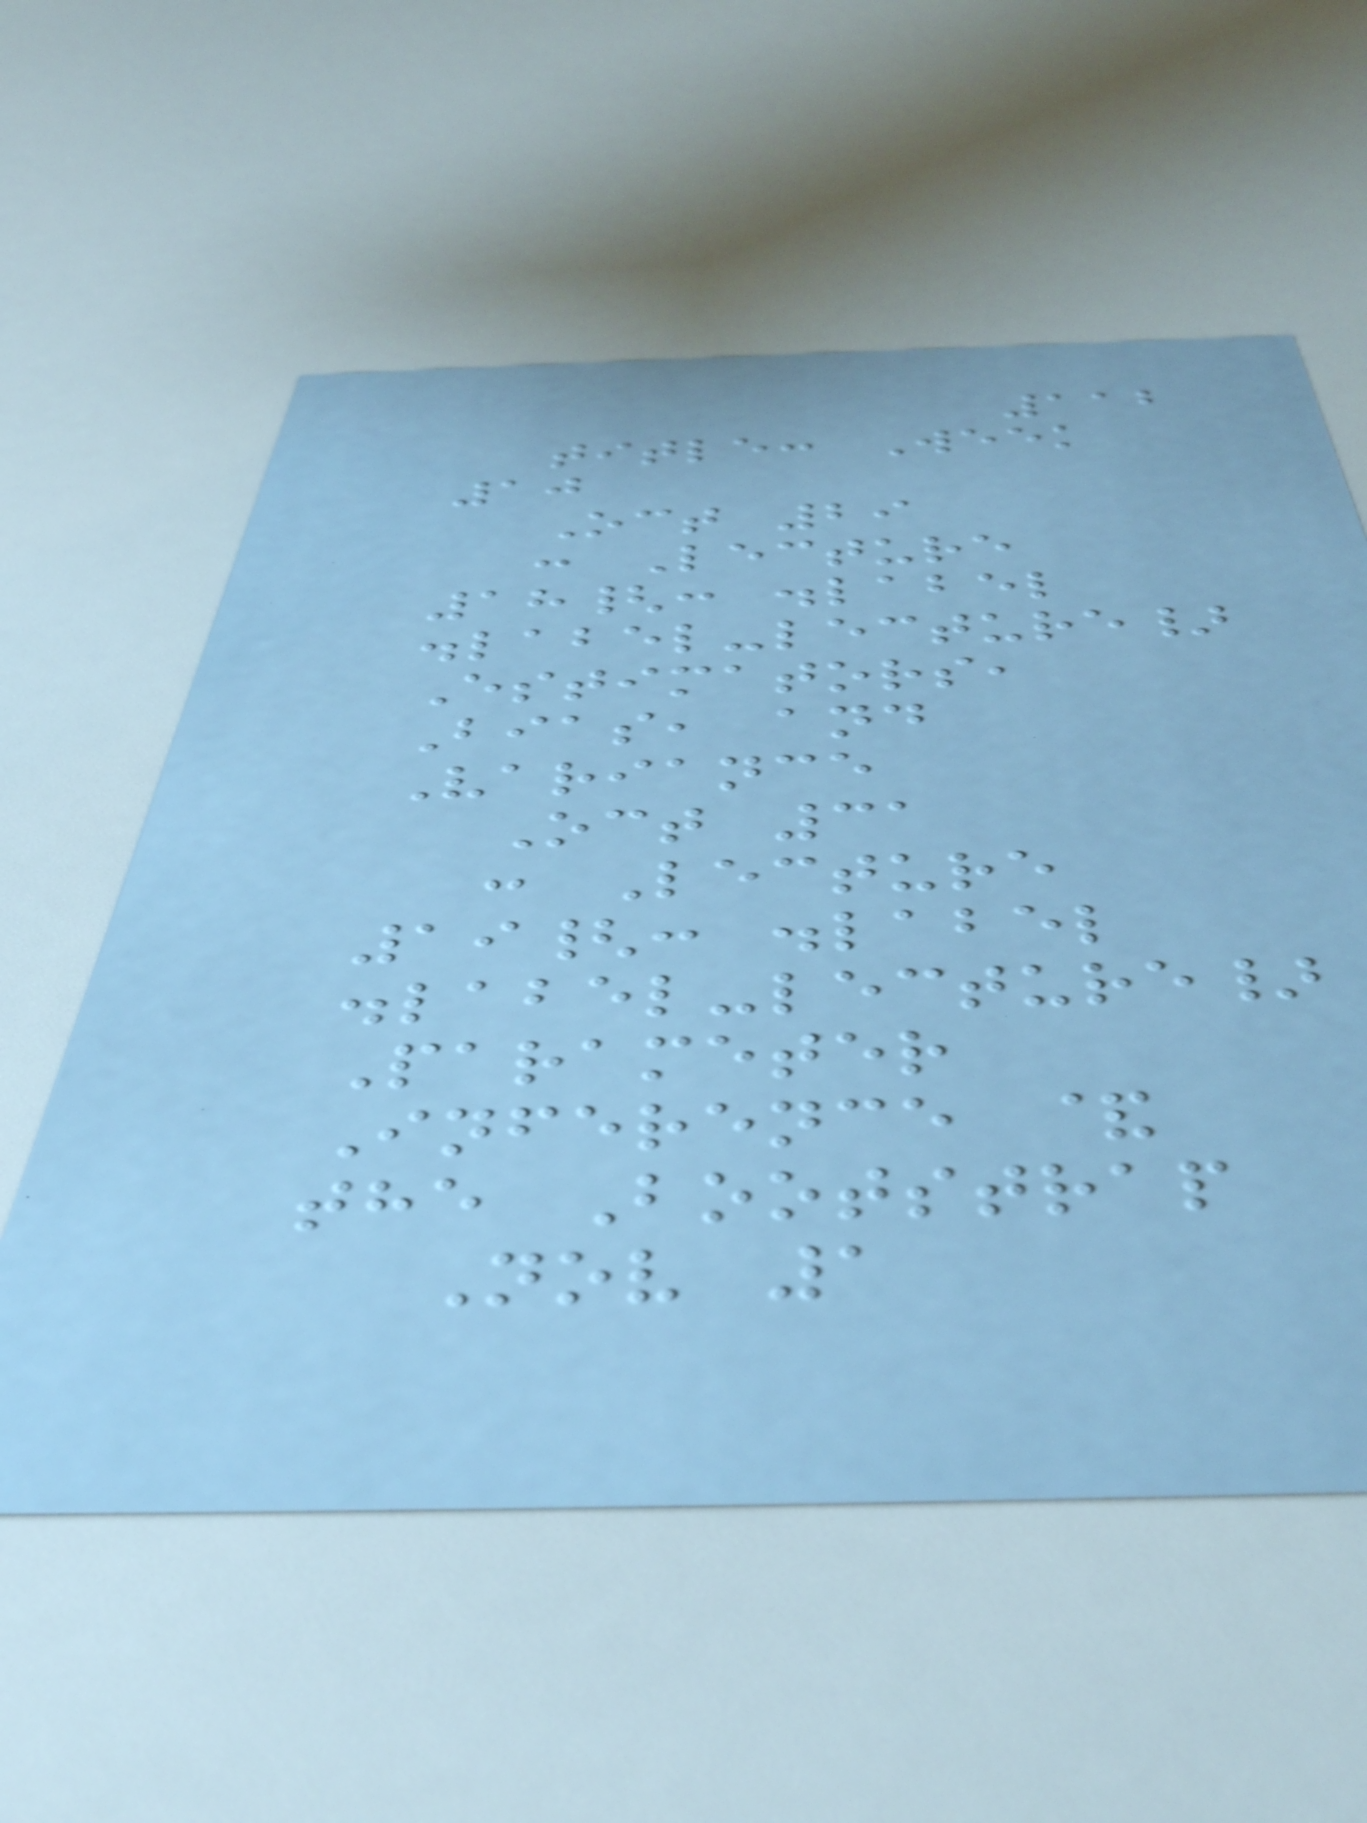112
title: Week
10
Oct 29
: Lecture
18{: .label
.label-lecture}
Estimators,
Bias, and
Variance
Oct 31
: Lecture
19{: .label
.label-lecture}
Parameter
Inference &
the Bootstrap
Nov 1
